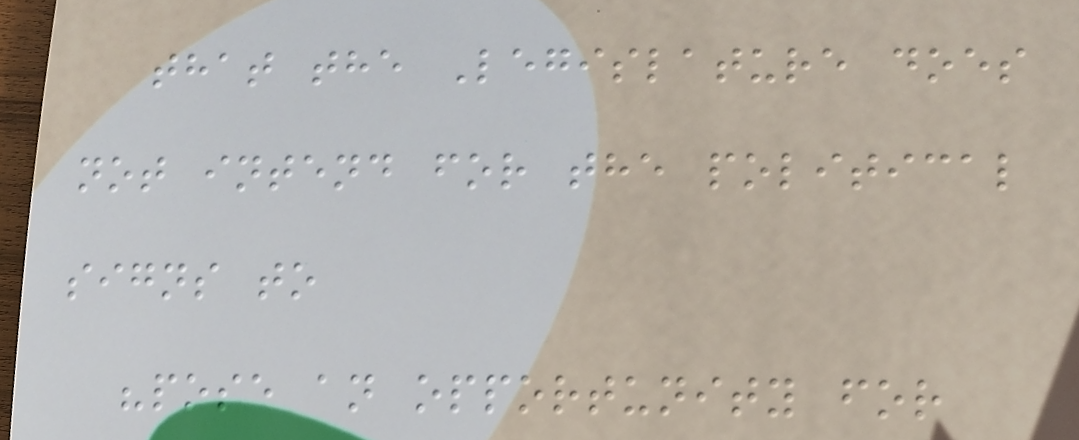that the Legislature does
not intend for the political
signs to
"pose an opportunity for
